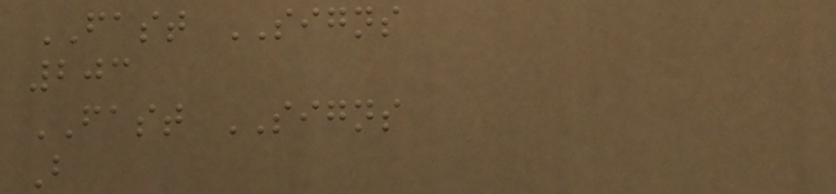FAST SIGNS
203
FAST SIGNS
B
